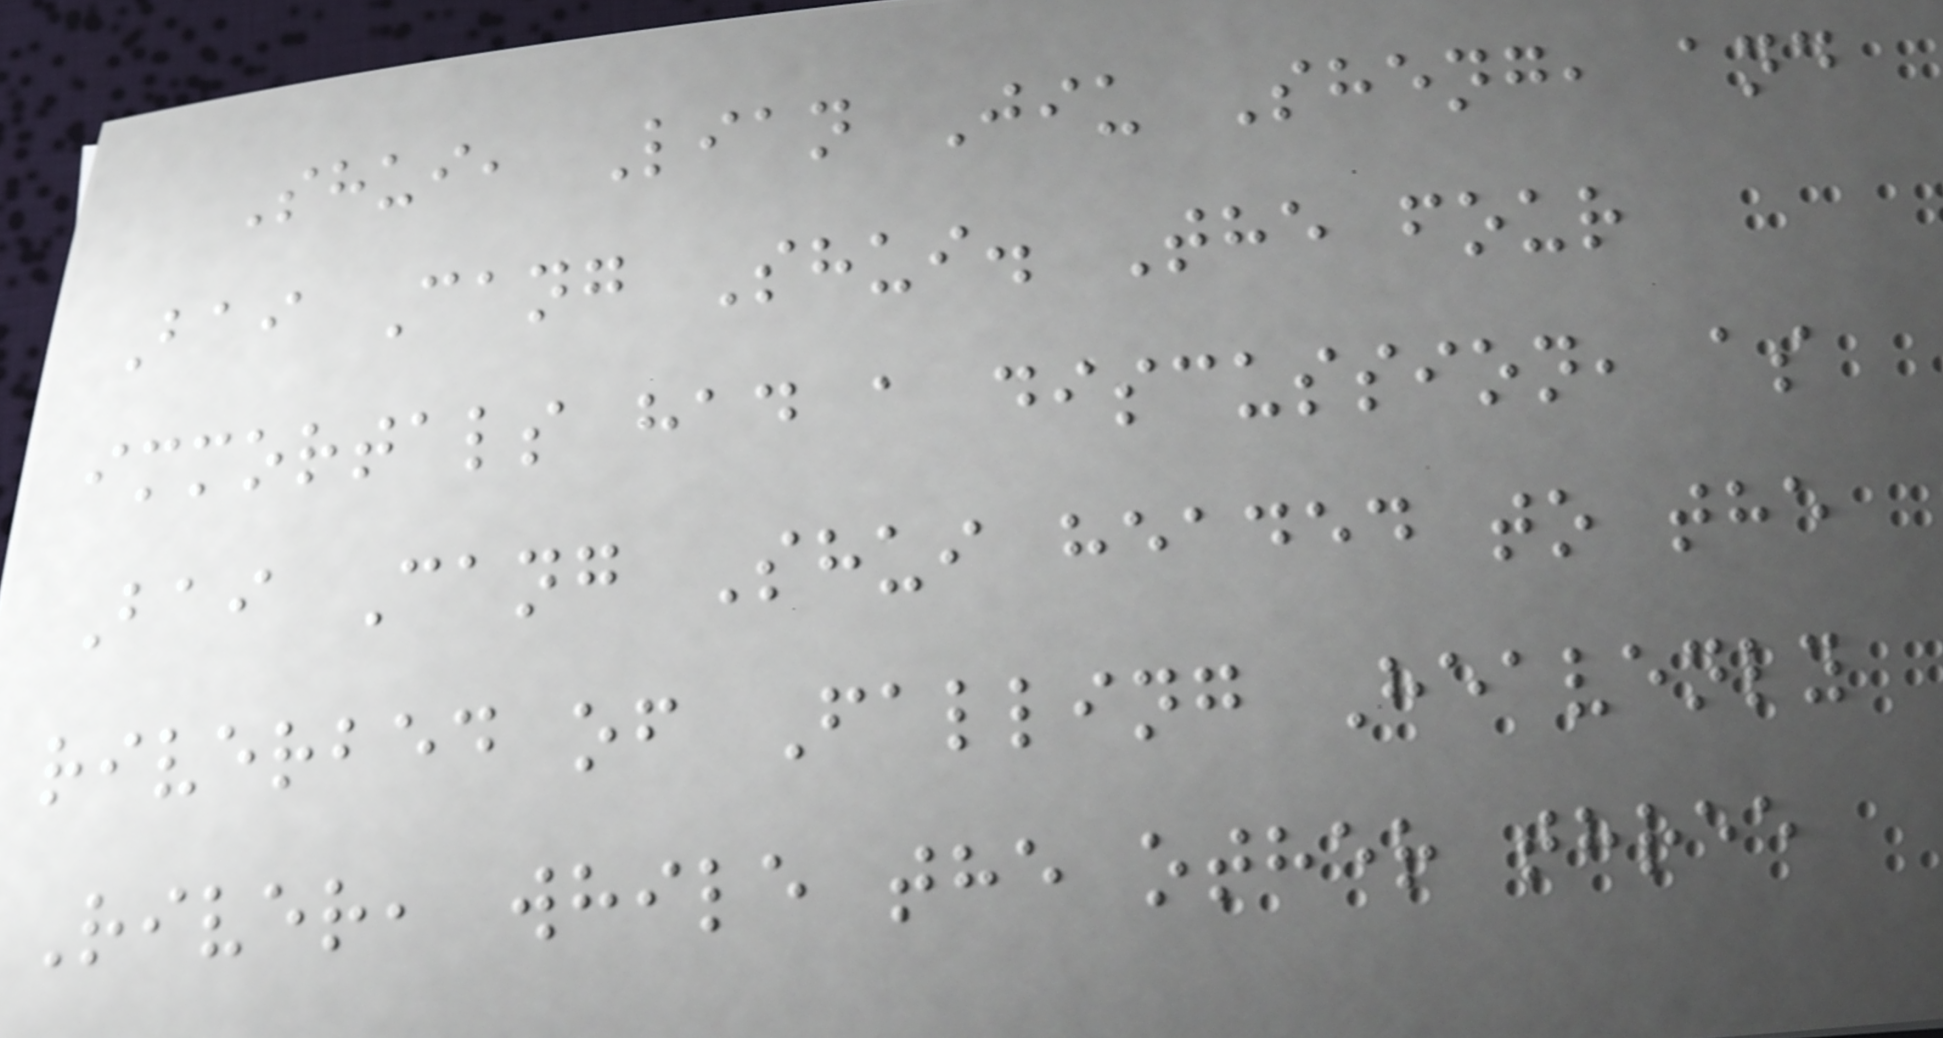Shui, Lian Jiu Sheng, and
Bai Cang Shui. The four
immortals had a discussion, as
Bai Cang Shui headed to the
riverbed of Falling Heavenly
River, while the other three
